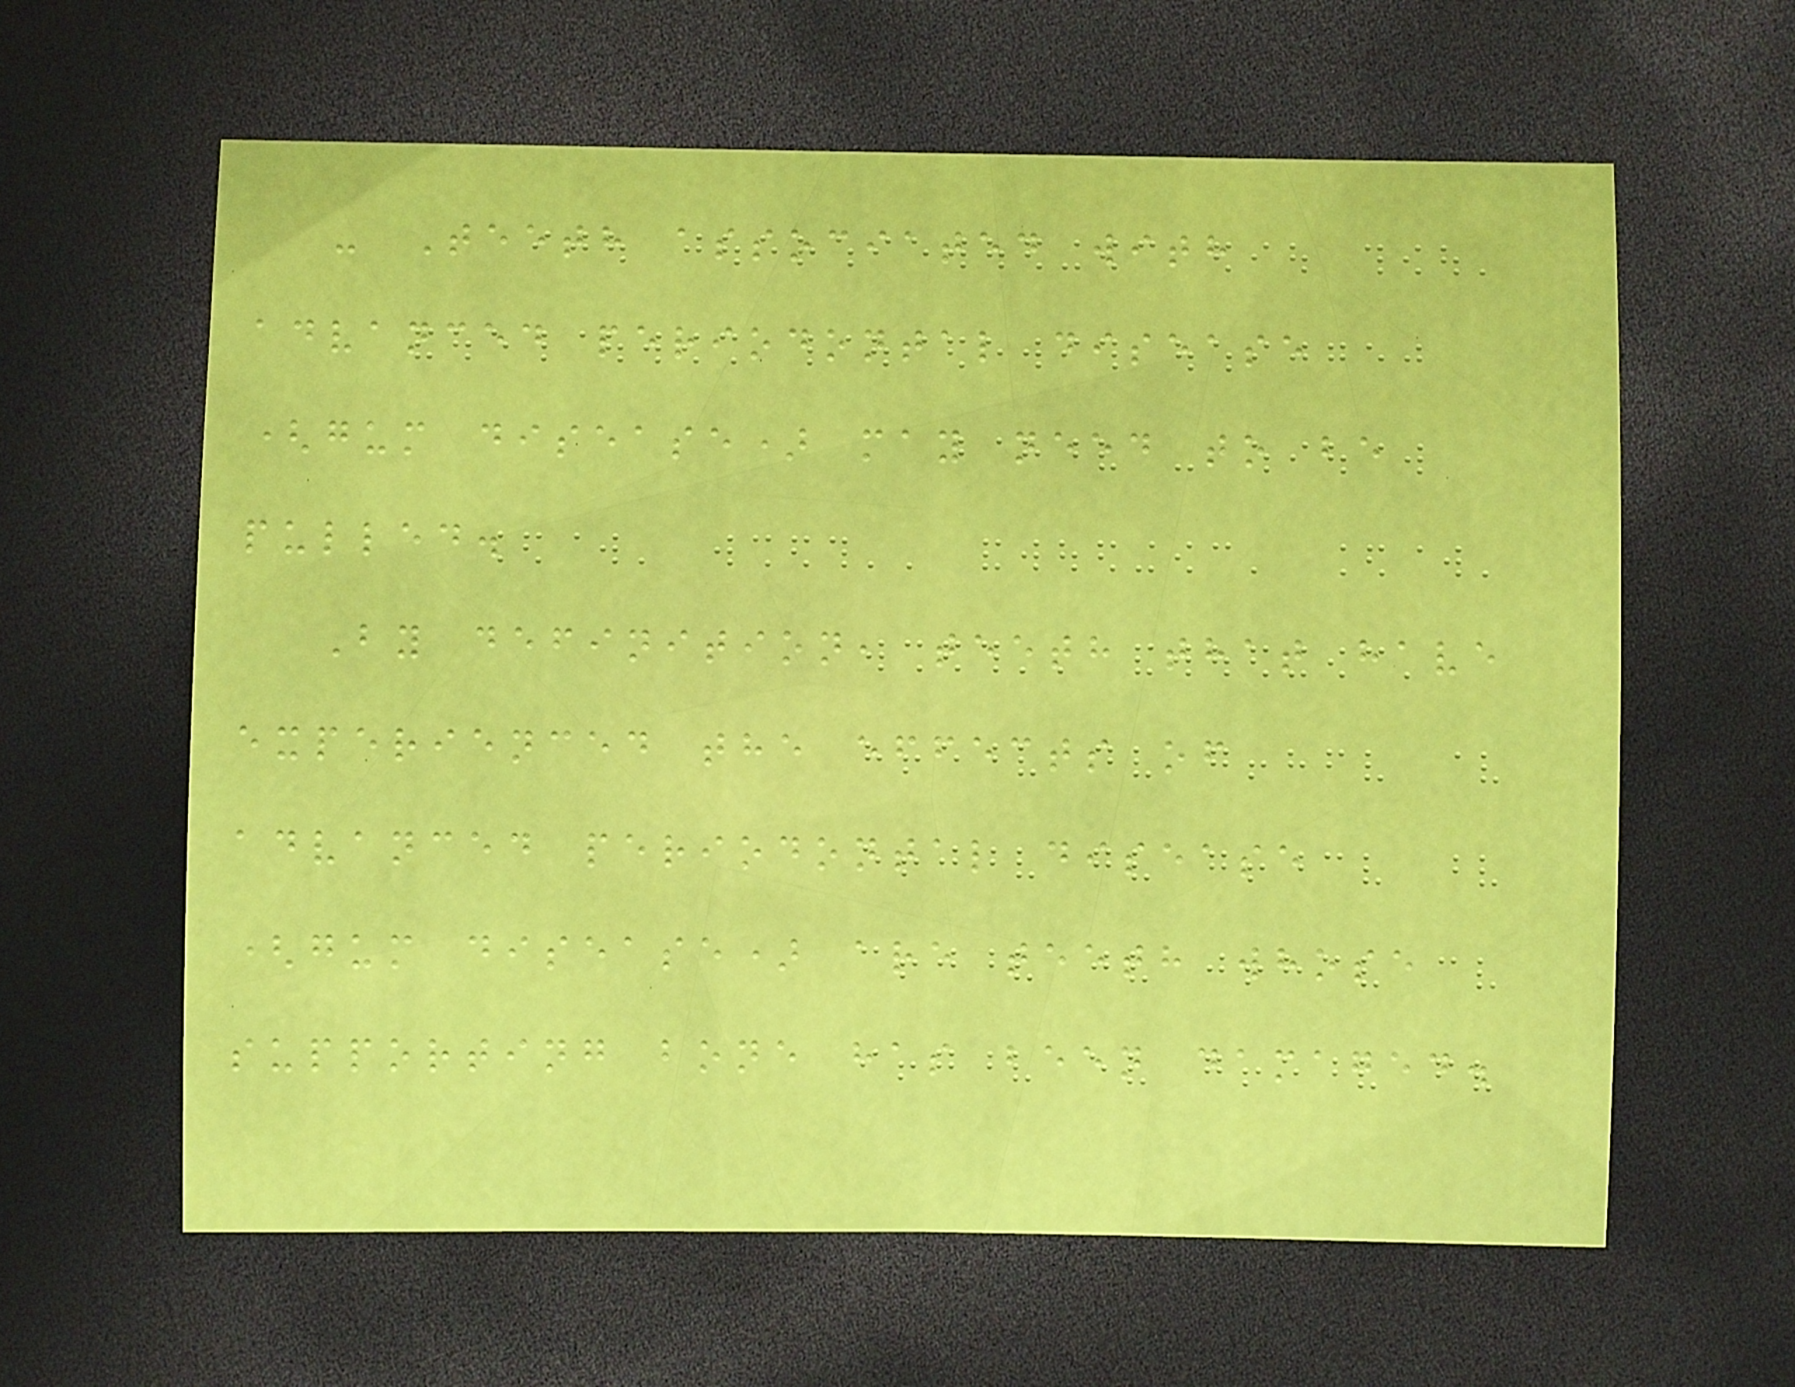- Teeth associated with
advanced periodontal disease
(gum disease) may need to be
pulled.
By definition, teeth that have
experienced the effects of
advanced periodontal disease
(gum disease) are teeth whose
supporting bone has been damaged.
